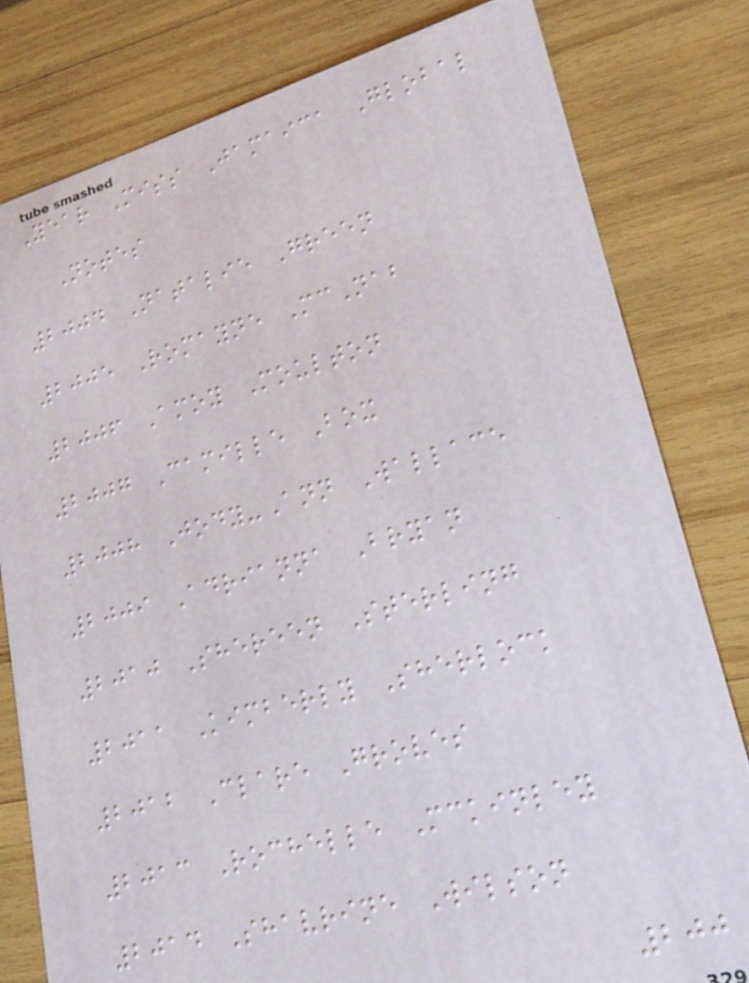Year Miss Jamaica Global
Notes
2004 Natalie Green
2005 Romayne McNab
2006 Amoy Moulton
2007 Camille Box
2008 Jody-Ann Wallace
2009 Adrianna Bryan
2010 Shereen Sterling
2011 Kimberly Sherlock
2012 Clare Groves
2013 Rochelle Mckinley
2014 Shavrine Wilson
200
